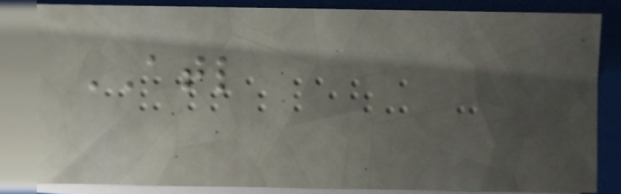ATL
